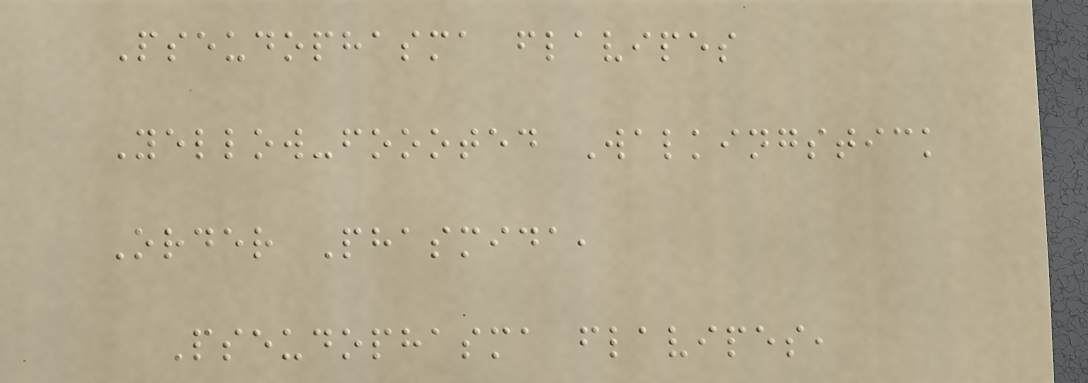Pseudophasma flavipes
Yellow-foooted Walkingstick
Order Phasmida,
Pseudophasma flavipes,
